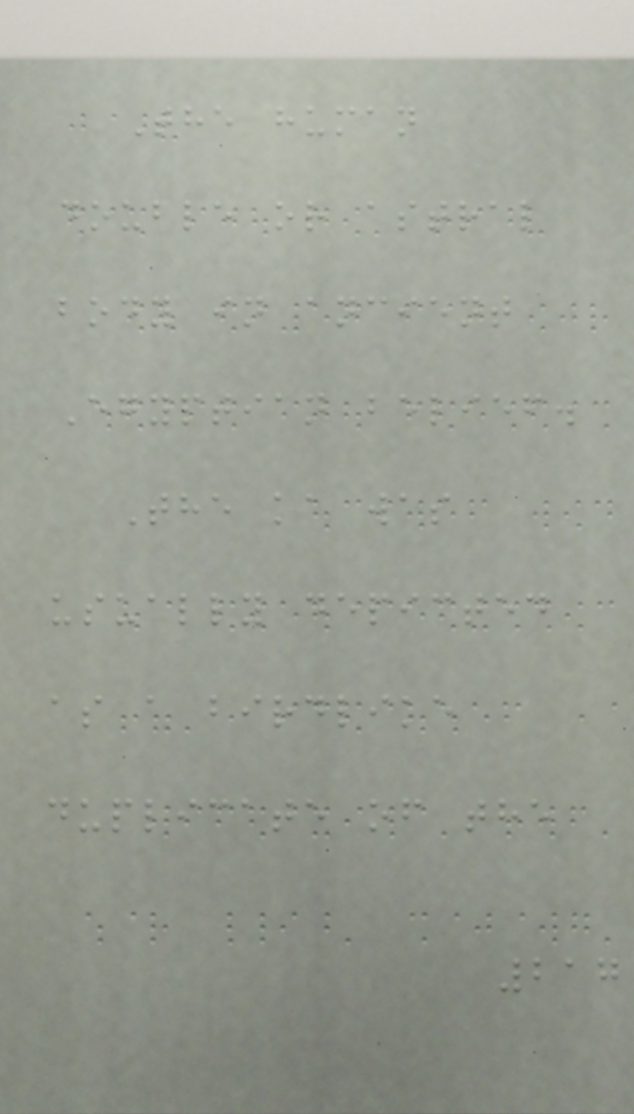The human
double or astral
body in ancient
Egyptian belief.
The ka was
usually depicted
as a birdlike
duplicate of the
217
